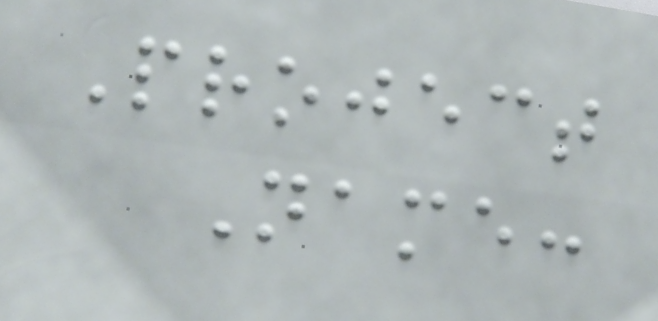Project
Name:
